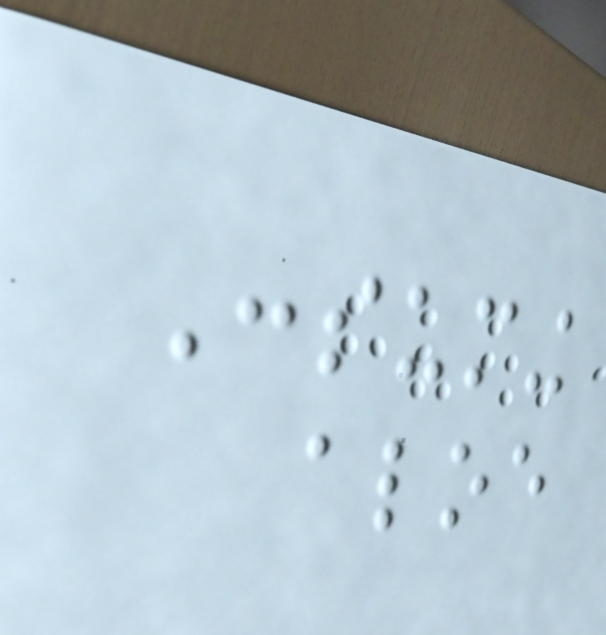Consuming
aloe
